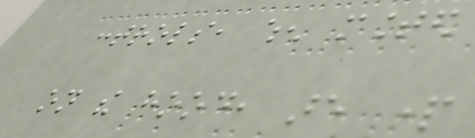controls, when mounted
on the hood, are part
